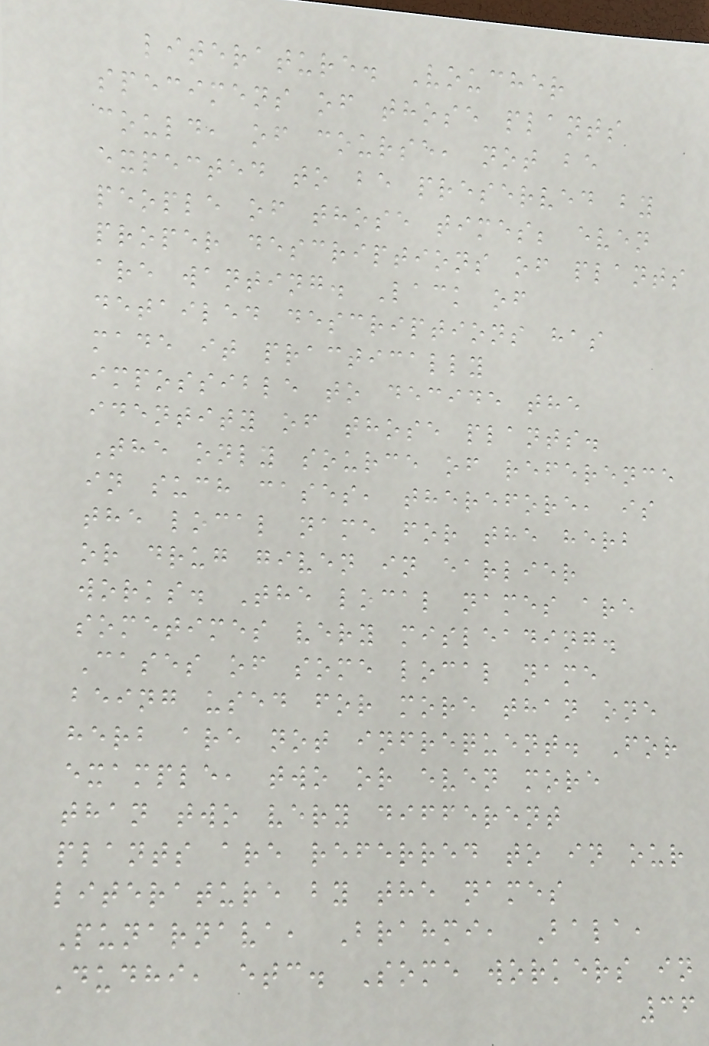literature. Voucher
specimens of those plants
could, of course, not be
expected to be preserved by
people of those times; even
proper descriptions of plants
are wanting. Lack of
detailed descriptions has
made it practically
impossible to decide the
identity of those plants.
The only source of reference
in such cases, therefore, is
the local name for the herb
or drug given in earlier
works. The local names are
sometimes very misleading.
Cases of some local name
being used for more than one
herb are not infrequent. For
example, two or even more
than two very different
plants are referred to in our
literature by the names
Punarnava, Brahmi, Bala,
Dudhi, etc. Some workers in
36
